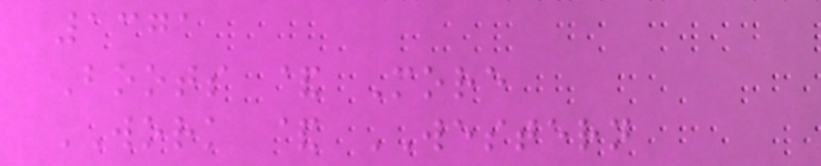1371
Boots & More
WORK & WESTERN
